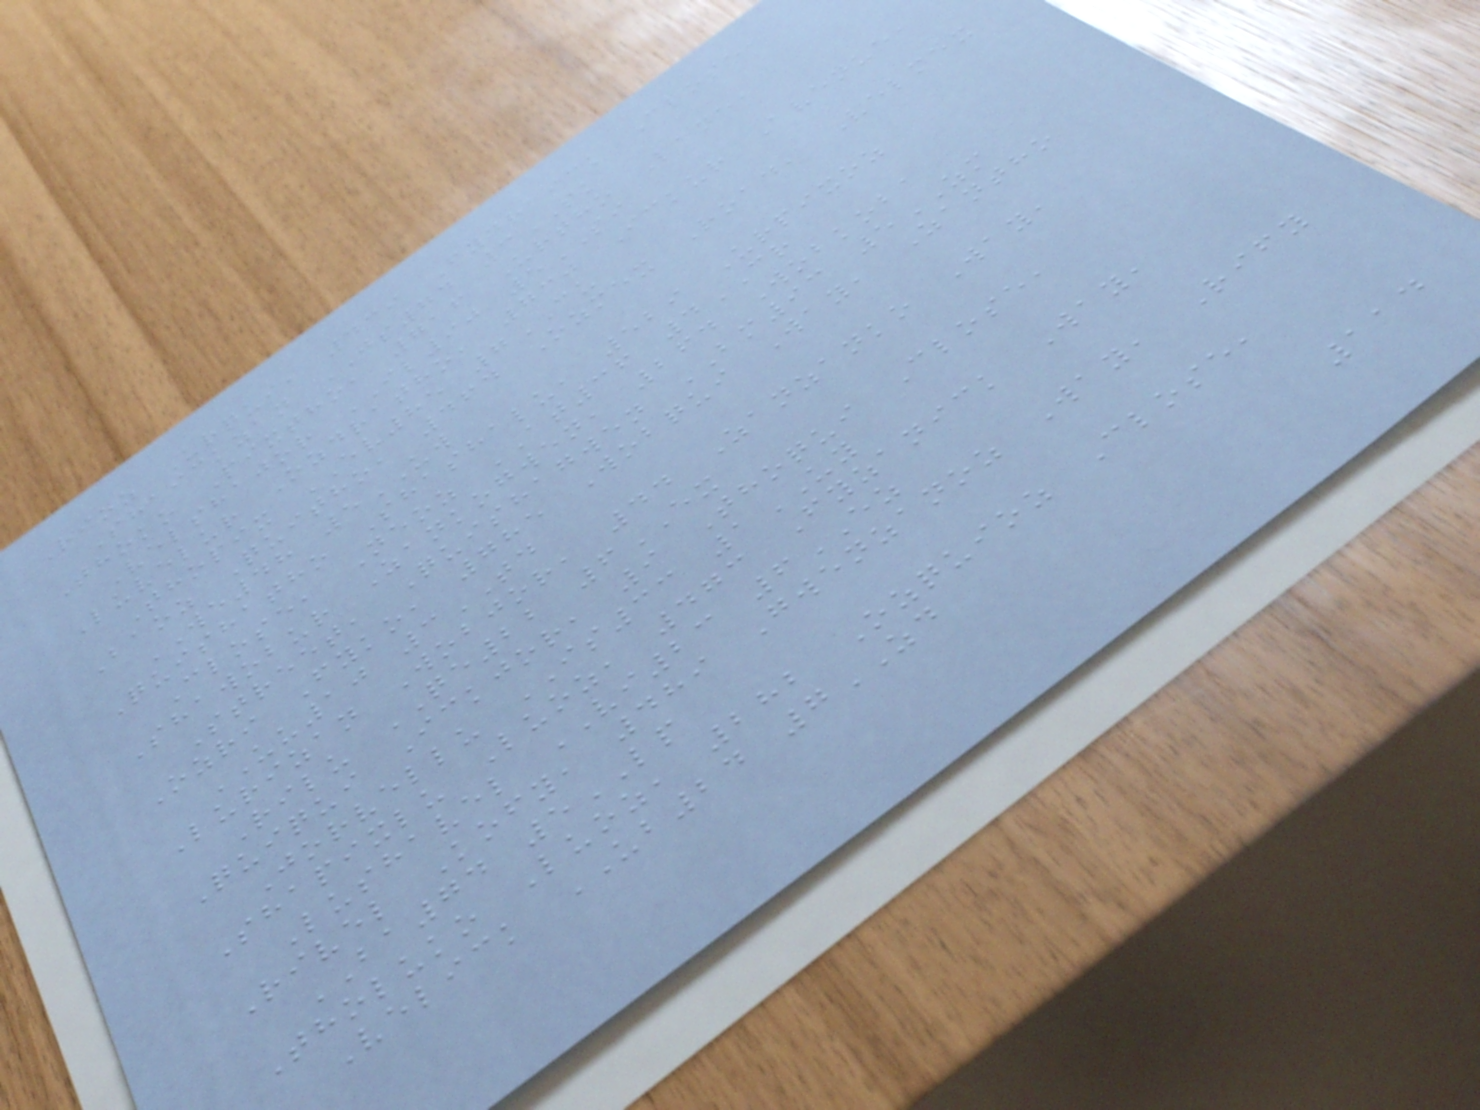Rioz Urqui, 439 Fydraick Close,
Shaickzan JS74 3SK
Thoko Pixtho, 716 Urtho Lane,
Velshajor IL90 5SI
Luvelur Ozdratho, 730 Ickur Avenue,
Thopix EV85 7CU
Baoz Quitho, 464 Ozmex Road, Velmex
WE48 5UW
Quishatho Shashalu, 529 Urpixoz
Close, Neoz AT36 4CR
Shawobur Zankogwen, 264 Wobkoba
Street, Quishagwen BM93 5ZM
Ozri Fyko, 785 Wobqui Way, Zantho
UU10 3TD
Lurizan Wobjor, 44 Zanzanko Way,
Rilu QE22 6EX
Quiqui Ickjor, 9 Thoqui Close,
Jorvellu IS33 1UY
Shapixlu Luoz, 473 Fyzanick Way,
Lushavel VI23 6EZ
Rivel Kofy, 489 Gwenzanoz Way, Rify
BA74 5LP
Tholuko Luoz, 282 Ozquioz Close,
Velick UB24 7ZD
114
